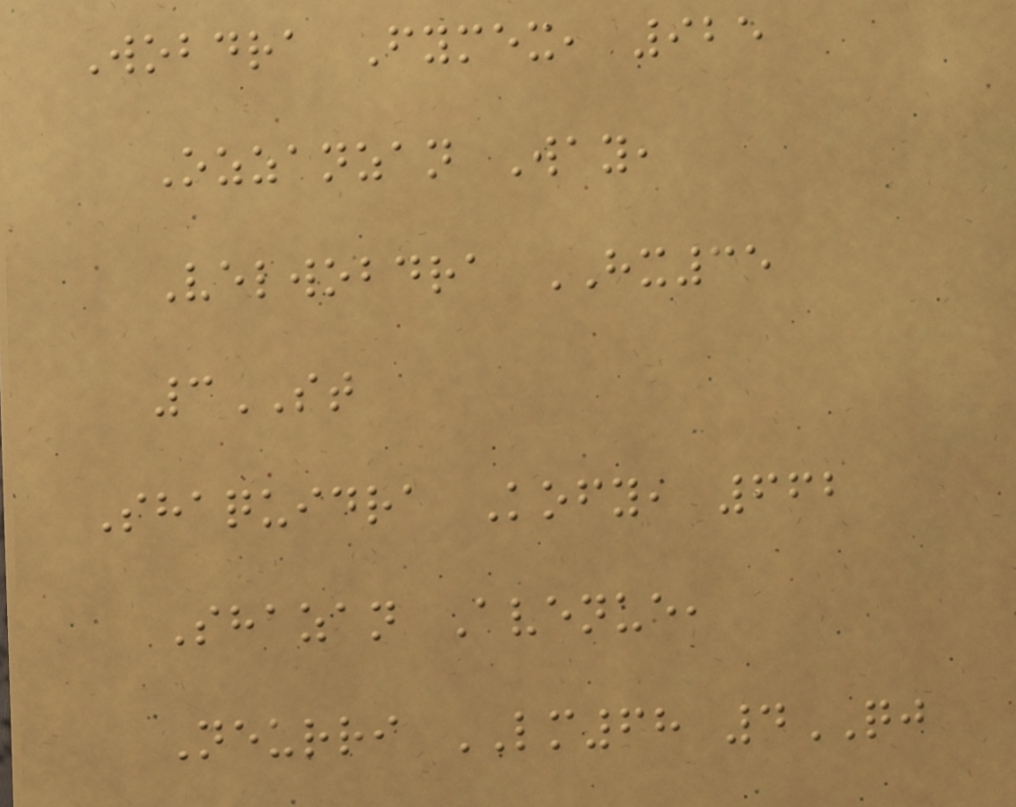Wobdra Fymex, 925
Ozzanzan Way,
Velwobdra HX35
3ST
Shaquidra Kofy, 662
Shazan Avenue,
Neurri LM68 4QJ
